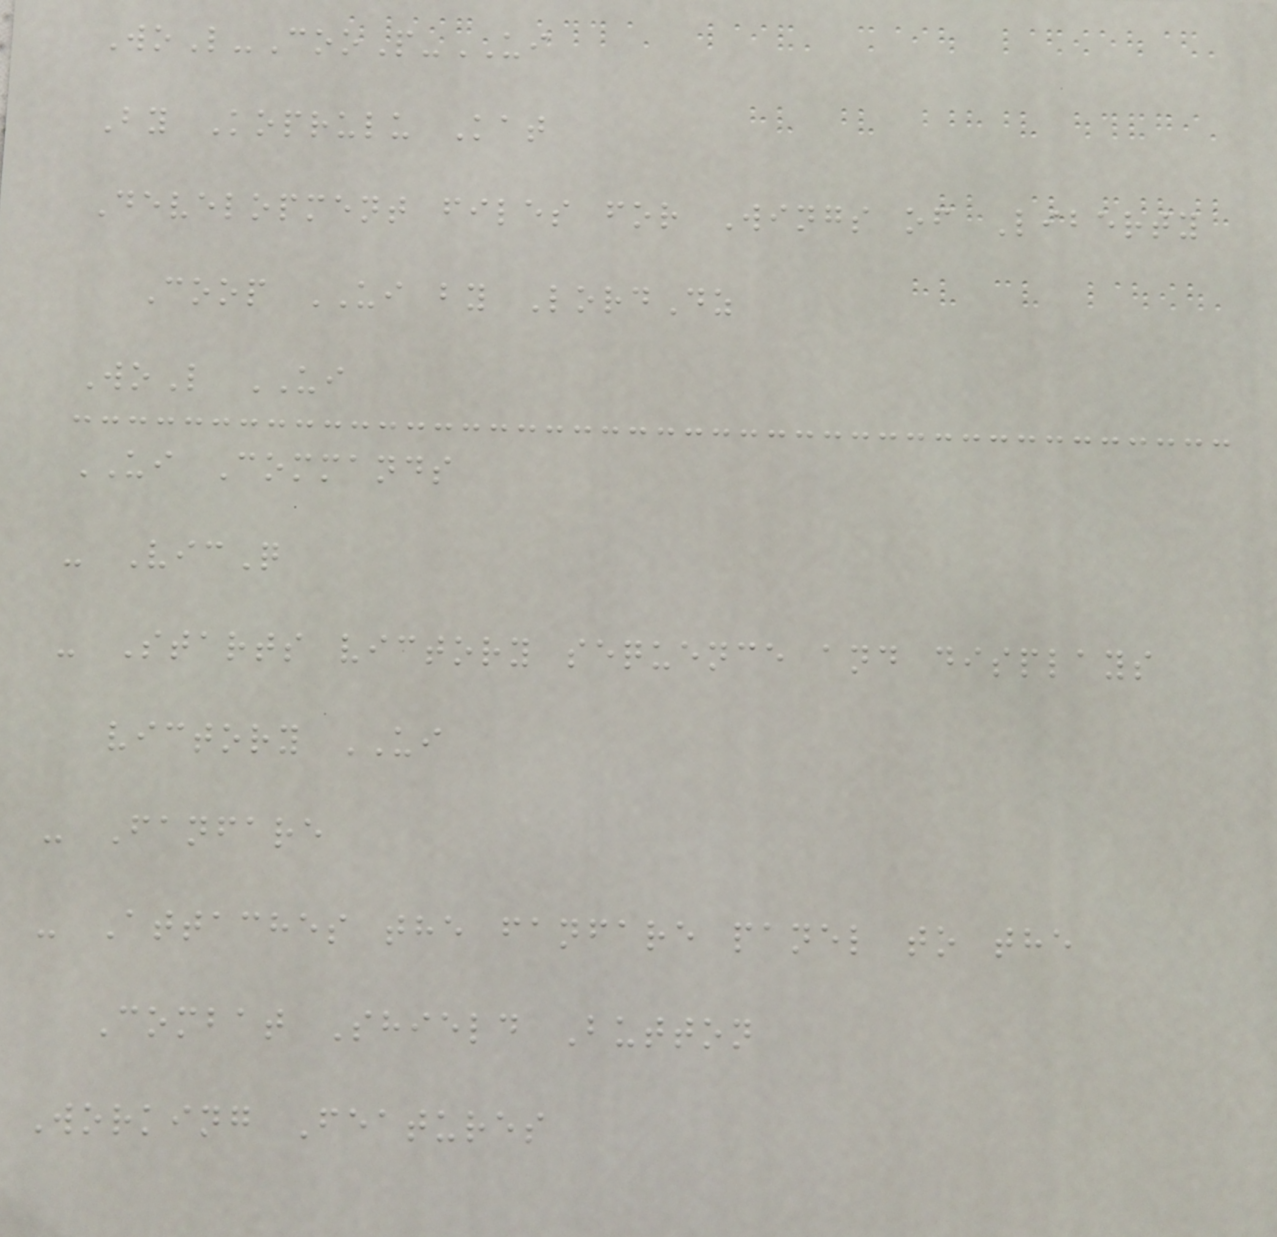WoL-CooP-UI
By Koprulu Kat
Development files for Wings of Liberty
Coop UI by LordDz
WoL UI
UI Commands
- VicQ
- Starts victory sequence and displays
victory UI
- Fanfare
- Attaches the fanfare panel to the
Combat Shield Button
Working Features
